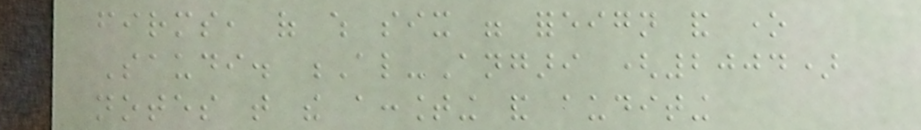firms, of which six were foreign and one
Saudi. Al-Angari (2004)
notes that the accounting and auditing
